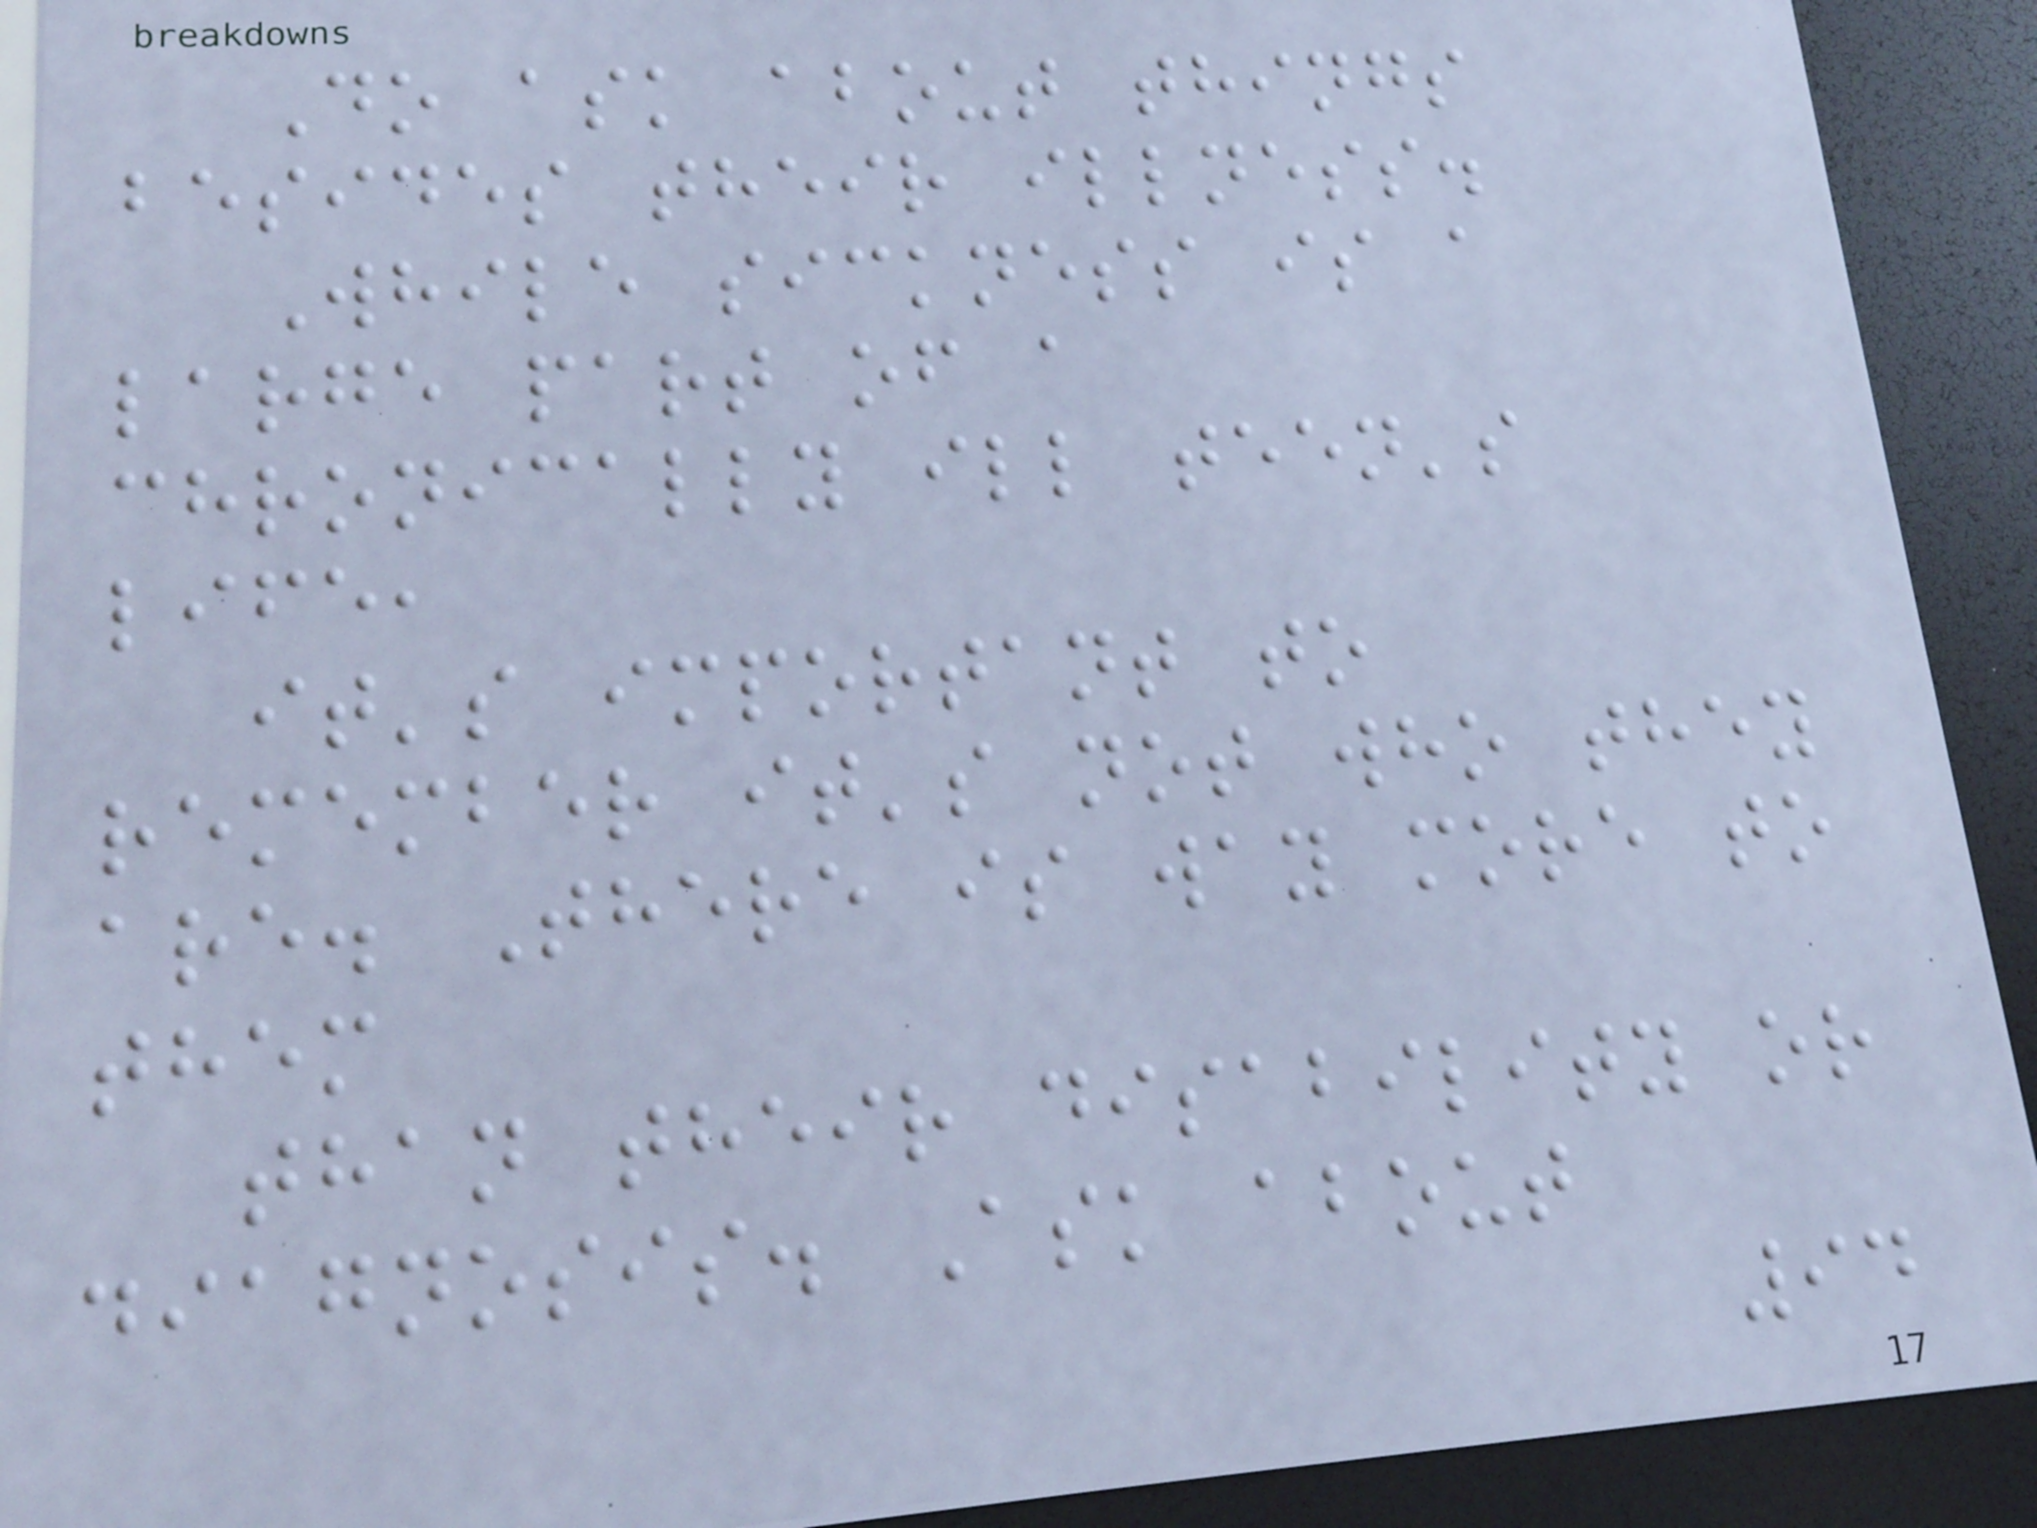Do ask about things
besides their illness.
While sickness is a
large part of a
chronically ill teen's
life,
it's important to
remember it's not who they
are. There is way more to
them
than their disability or
diagnosis. Ask about
94
